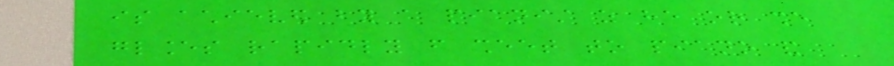is achieved by a pianist as he or she
glances rapidly from sheet to piano and
